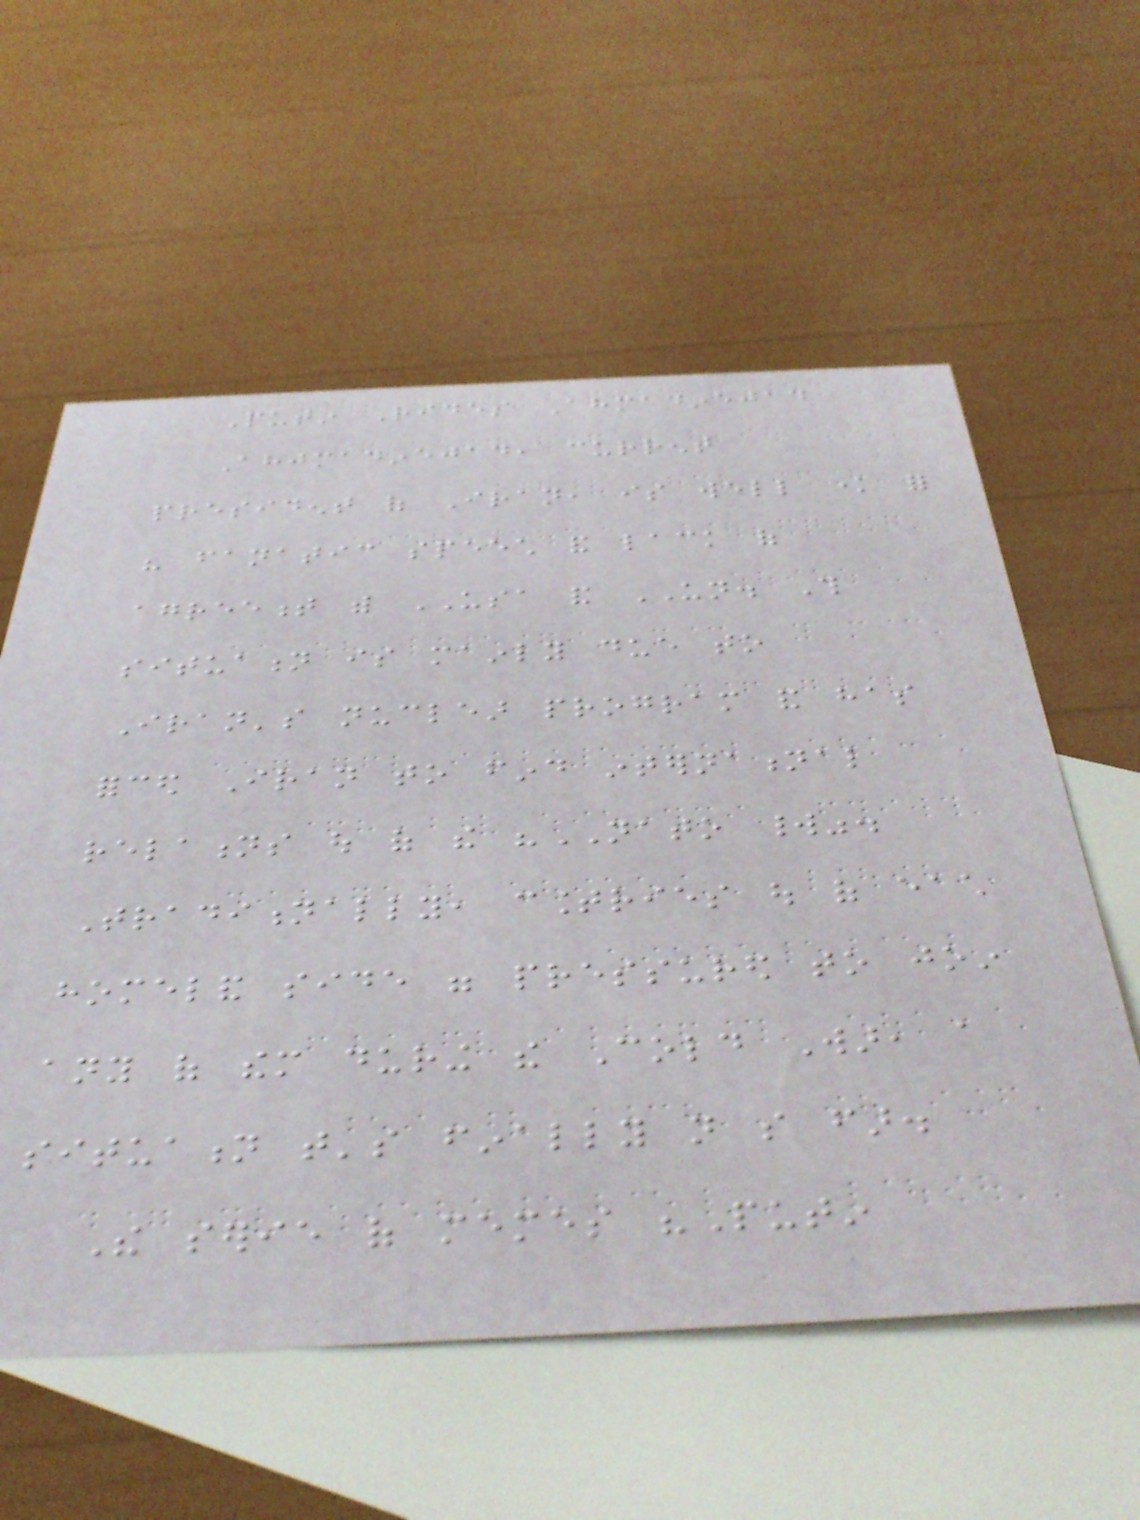Putin Rides Ahmadinejad
Ahjmadinejad, current
president of Iran, is well know for
his fanatic speech and lack of
agreement with USA and UN. This
situation is mainly due to
Iran's nuclear program and has
forced Iran to find international
relations out of the "NATO world".
Traditionally, countries out of each
homeland side were pressured to join
any of them during the Cold War, a
situation that's finally not so far.
The serie of memes "Putin
